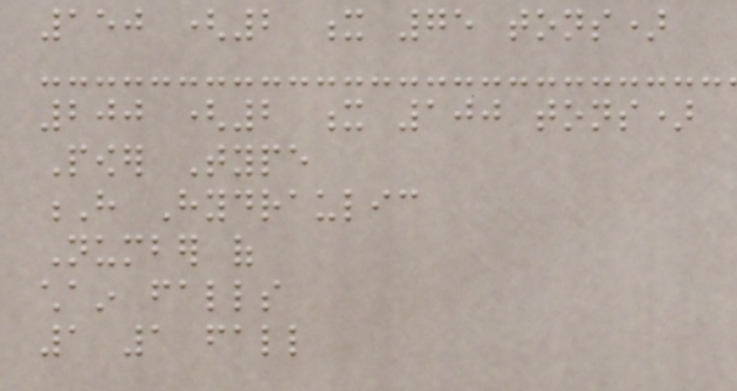150 (2 x 75 tons)
200 (2 x 100 tons)
Power Type
H Hydraulic
Number of
chain falls
1 1 fall
